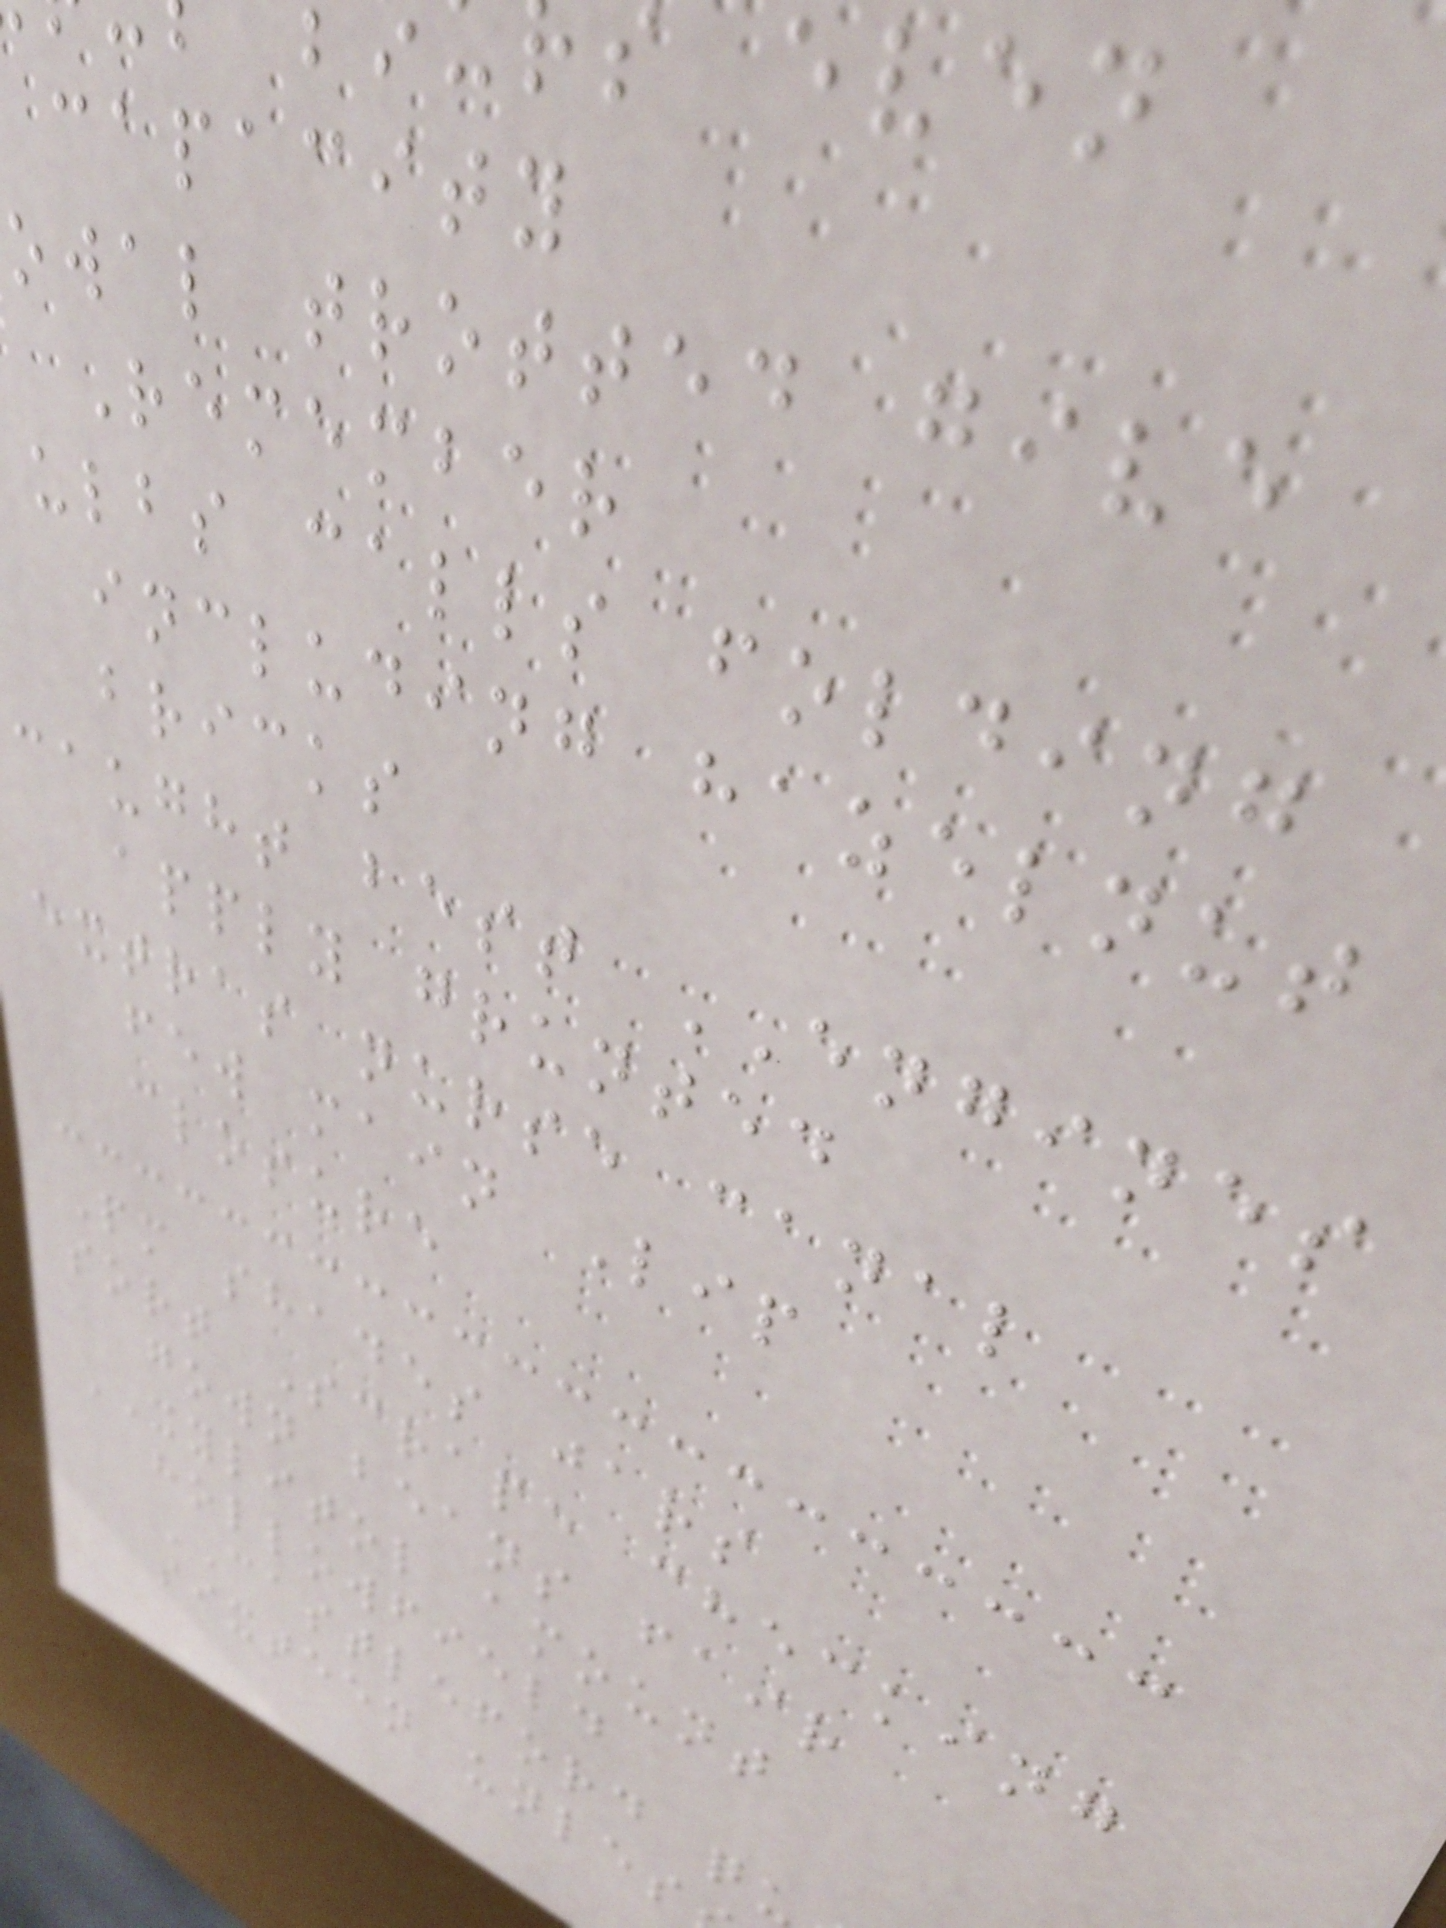s even
capacity
owal trotted give
Remember
ulbs calls folding
including hazelnut
bricks
caught best ENGINES
apply grunted
extras nurse canal
few main Lip
closure
Pm shades jars
sort Scrape checking
gown beans fair
XYLITOL amount
hollowfield
CASTLEFORD q
sixteen unles
